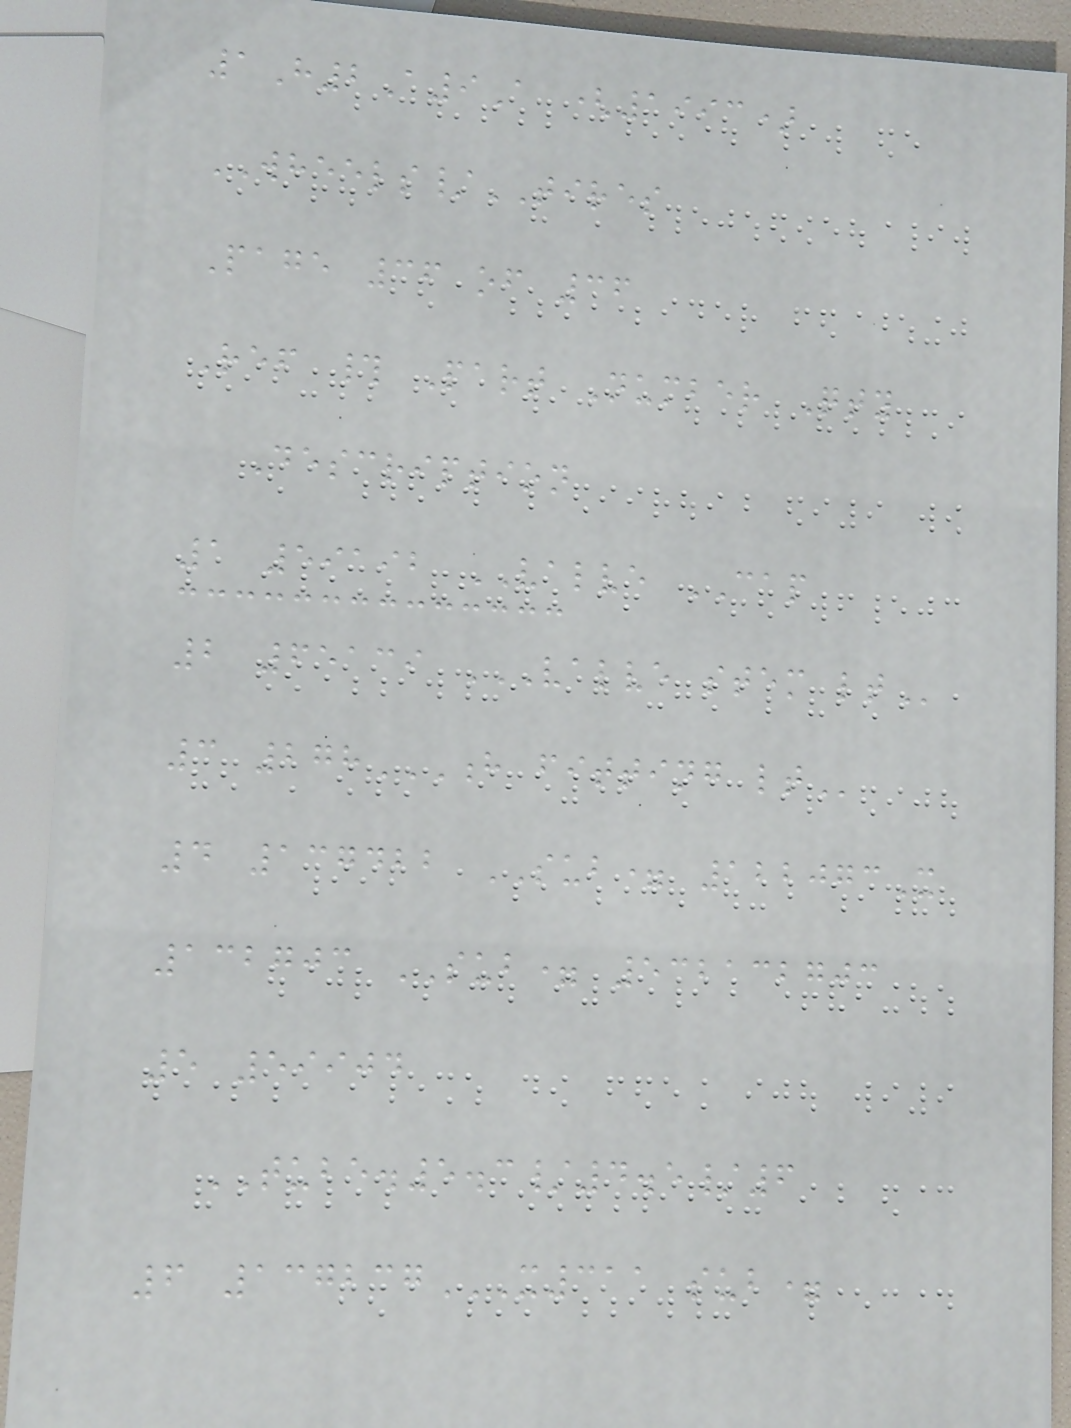1H2A9A (1993)
WHEELS/TIRES
Page 36 of 36
Ref # Part Number Qty
Description
1 59192 VALVE CAP
2 65139 VALVE STEM LT
3 278H FITTING LT
4 137422 SUB= 122073X
132703 SUB= 532132703
5 59904
TUBE.5.3/4.5/6
6 137237X311 SUB=
